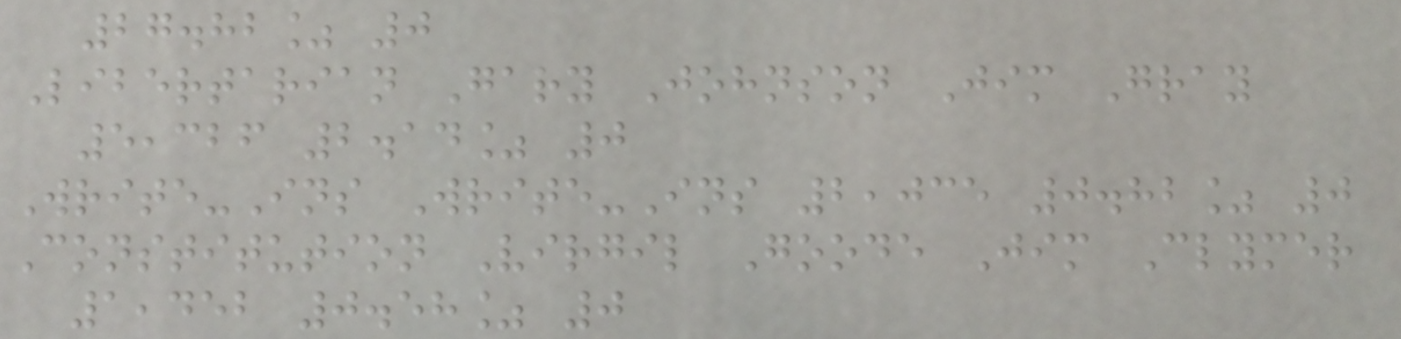27.82% 0
Libertarian Gary Johnson Jim Gray
5,326 2.14% 0
Write-Ins Write-Ins 2,035 0.82% 0
Constitution Virgil Goode Jim Clymer
1,452 0.58% 0
